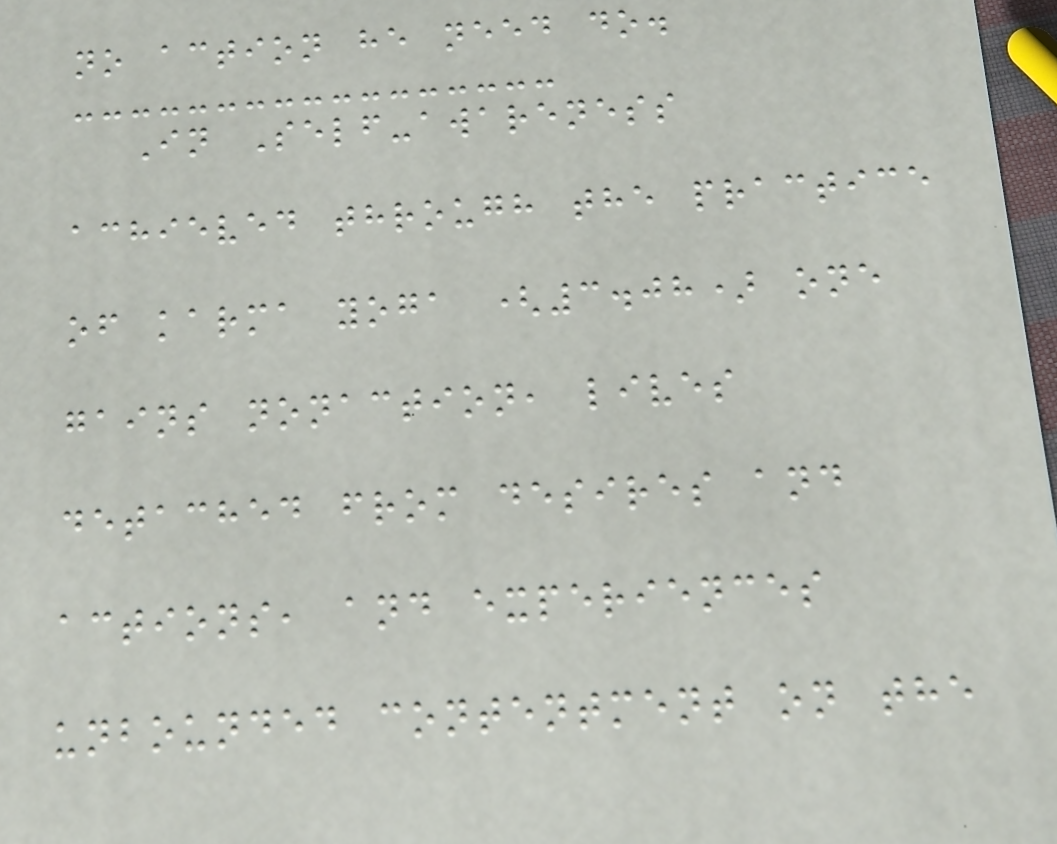no action he need do.
In Self-awareness
achieved through the practice
of karma yoga (3.08) one
gains nonaction, lives
detached from desires and
actions, and experiences
unbounded contentment on the
